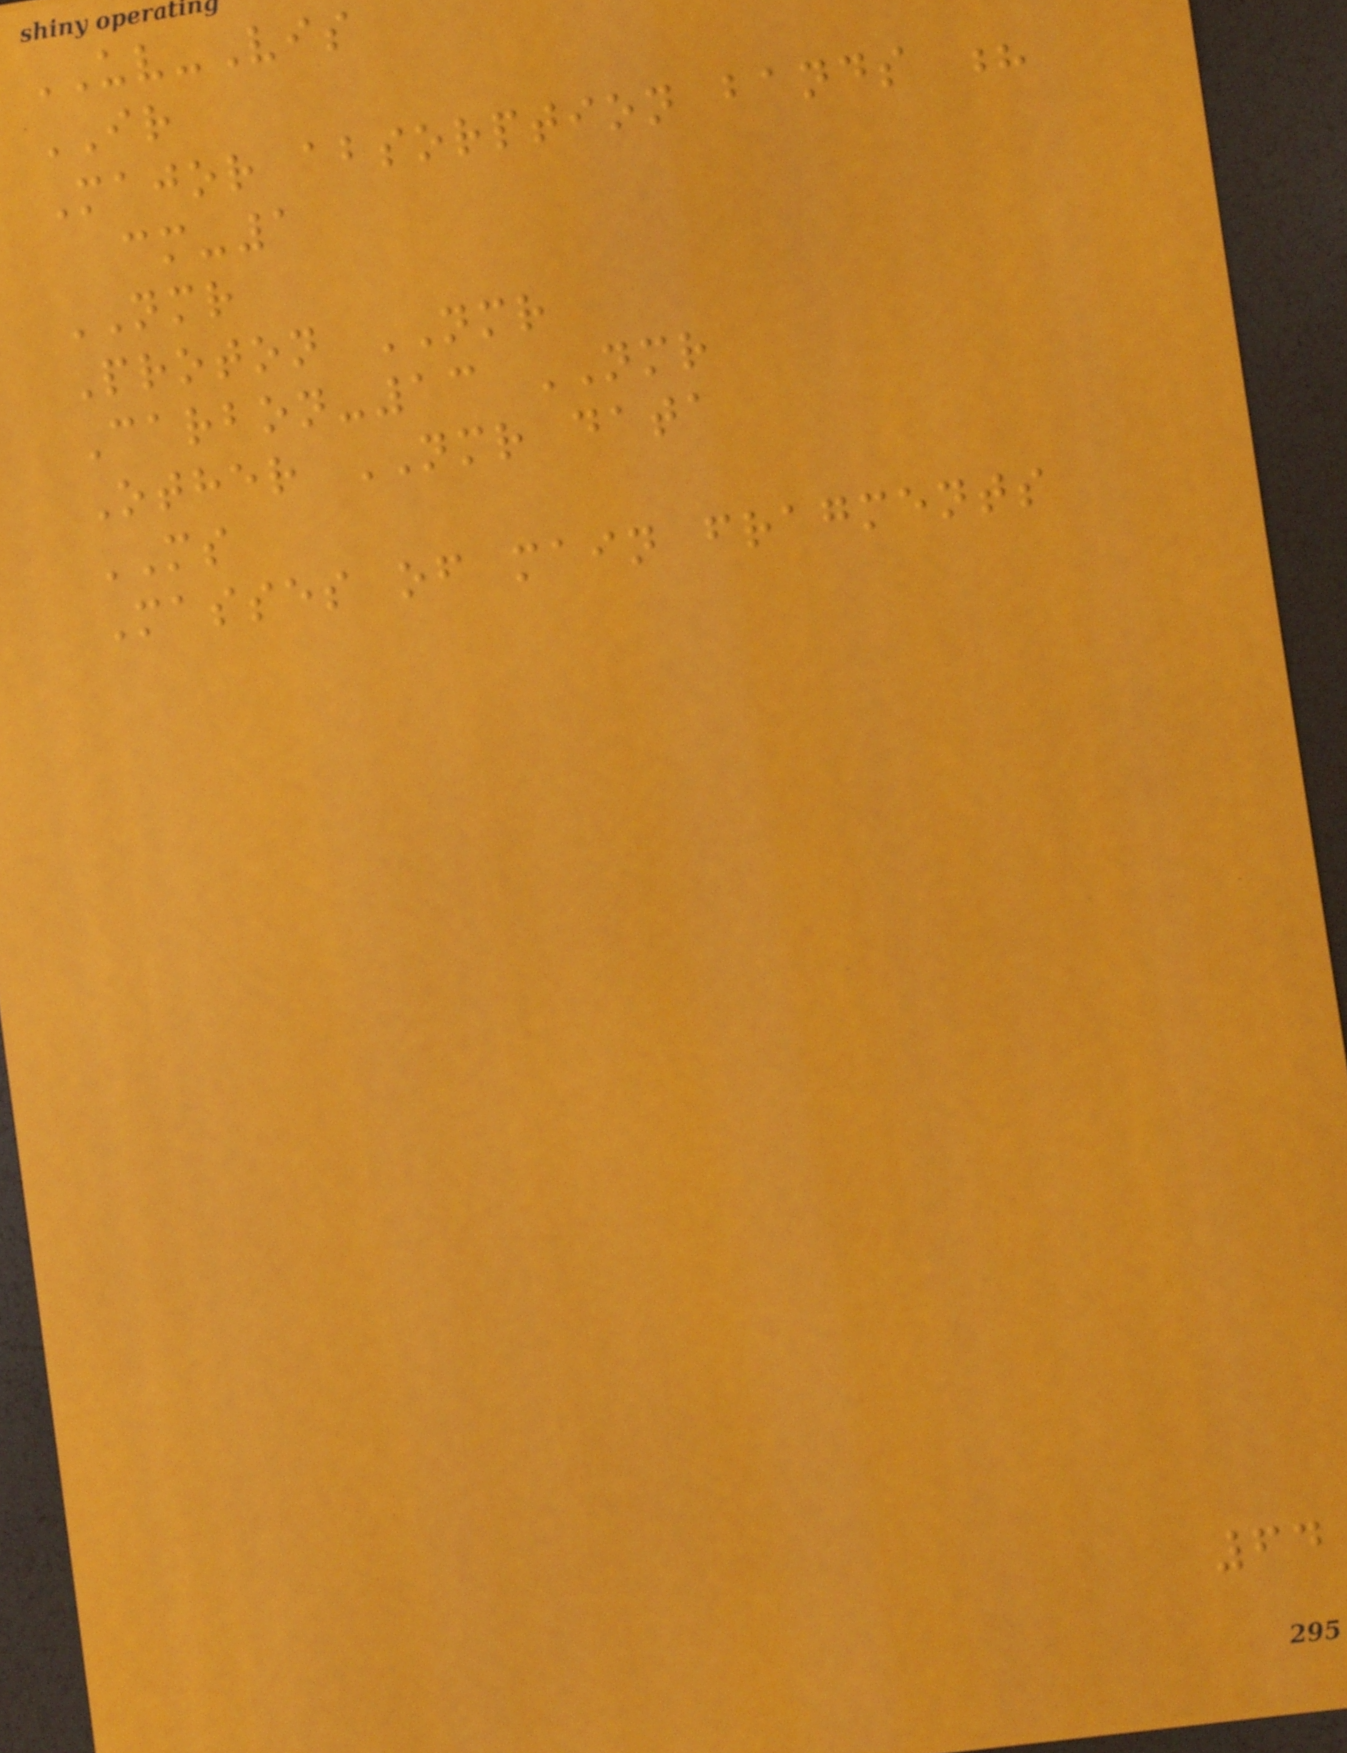UV-Vis
IR
Major absorption bands ?
cm-1
NMR
Proton NMR
Carbon-13 NMR
Other NMR data
MS
Masses of main fragments
64
